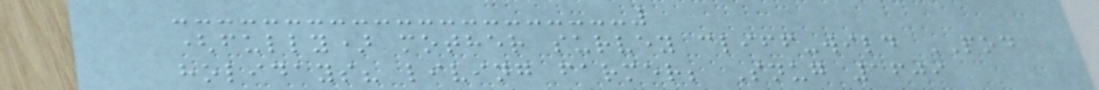(fully) mother survey cliff-wild POD
holidays? living farmer; Snug 1609
